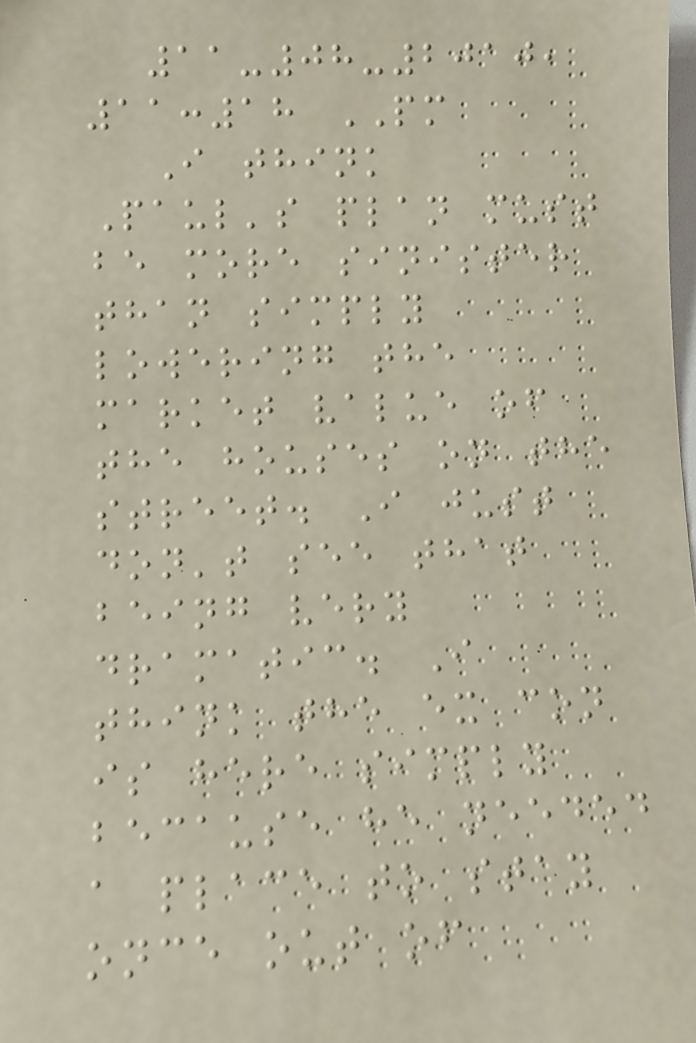11-08-2010,
11:18 PM
I think
Paul's plan must
be more sinister
than simply
lowering the
market value of
the houses on the
street. I just
don't see that
being very
dramatic. I
think the ex con
is here simply
because he needed
a place to stay
once out of
